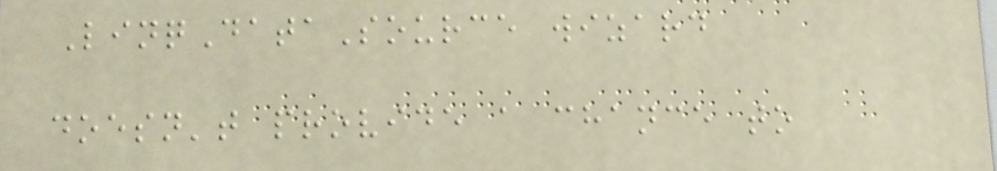LinqDataSource wizard
doesn't provide a chance to
